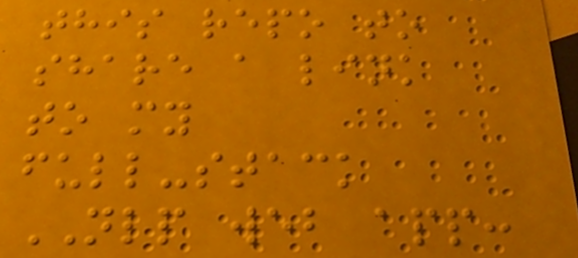this repo to
share a link
to my
full-stack
NLP web app:
